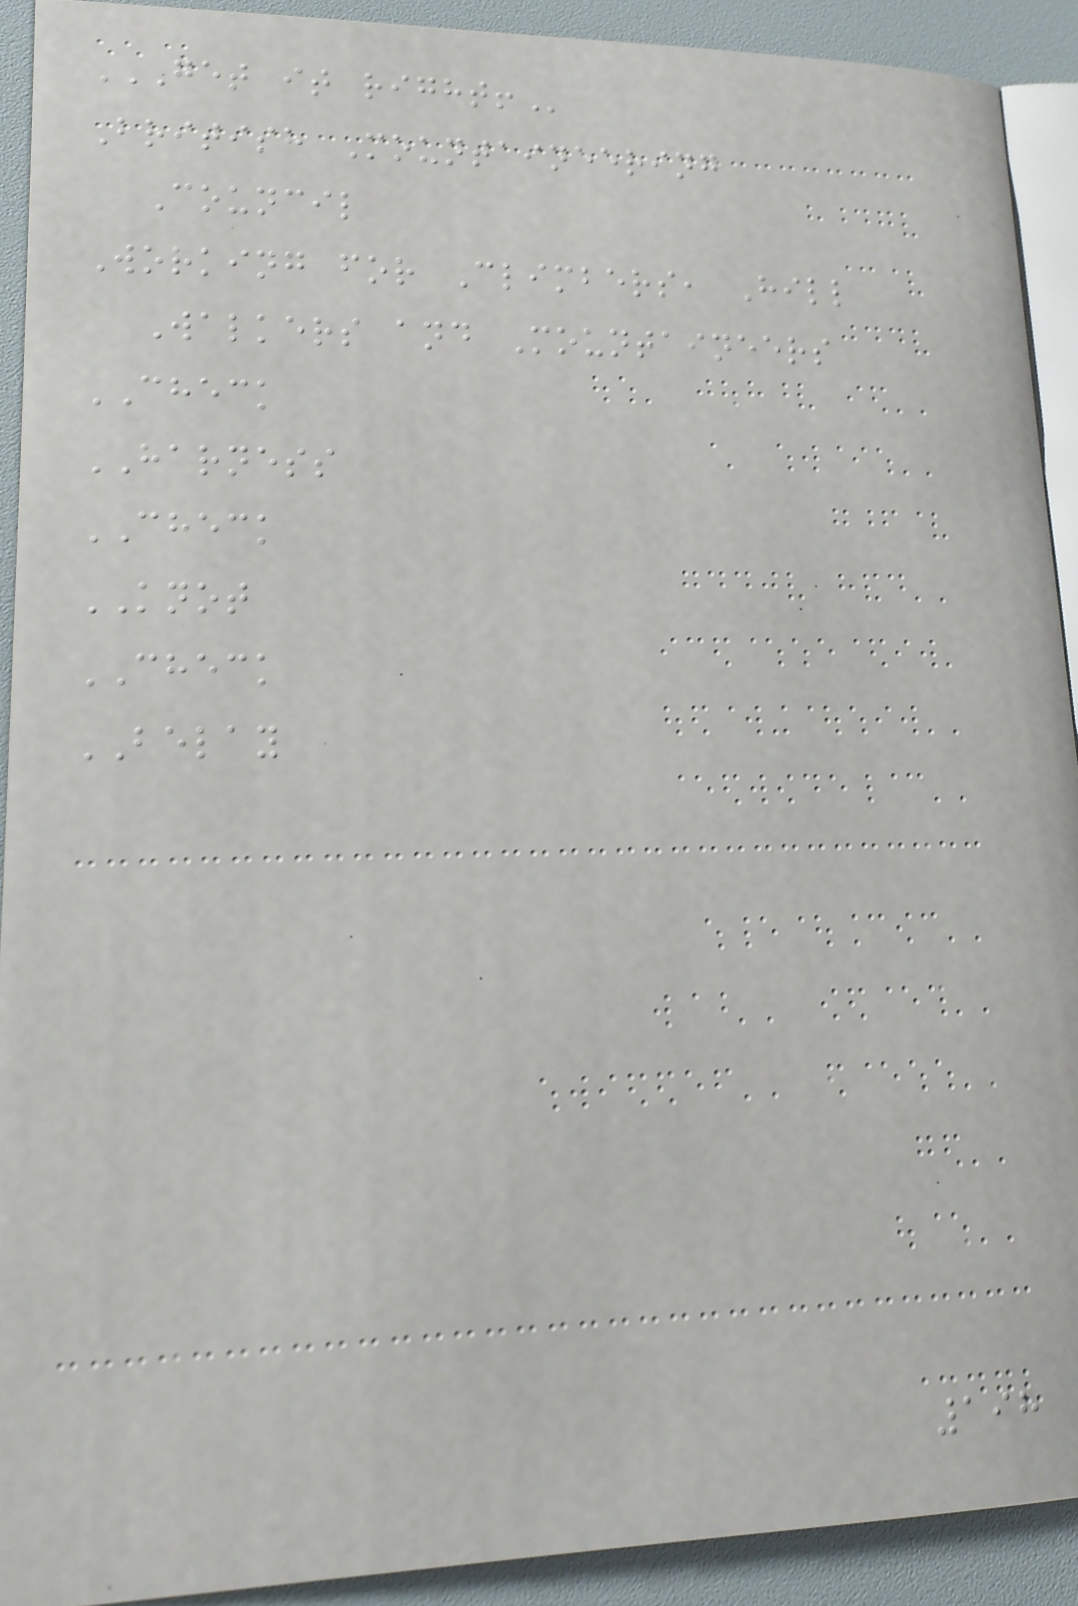GET IT RIGHT!
British Mountaineering
Council
Working for Climbers, Hill
Walkers and Mountaineers
CHECK
HARNESS
CHECK
KNOT
CHECK
BELAY
198
